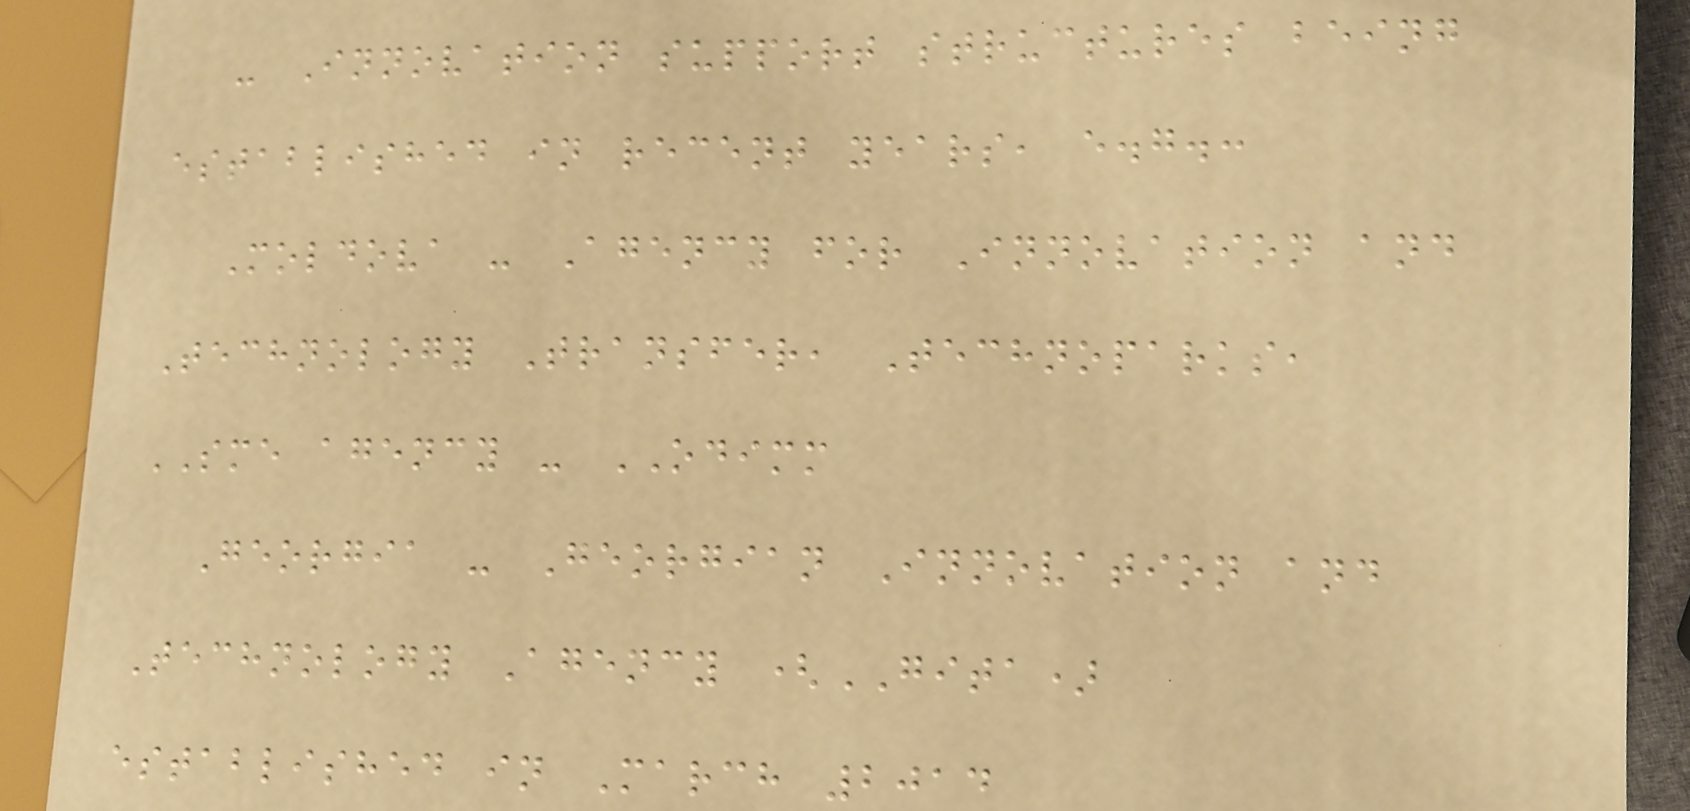- Innovation support structures being
established in recent years, e.g.:
Moldova - Agency for Innovation and
Technology Transfer, Technoparks,
SME agency - ODIMM
Georgia - Georgian Innovation and
Technology Agency (GITA)
established in March 2014
